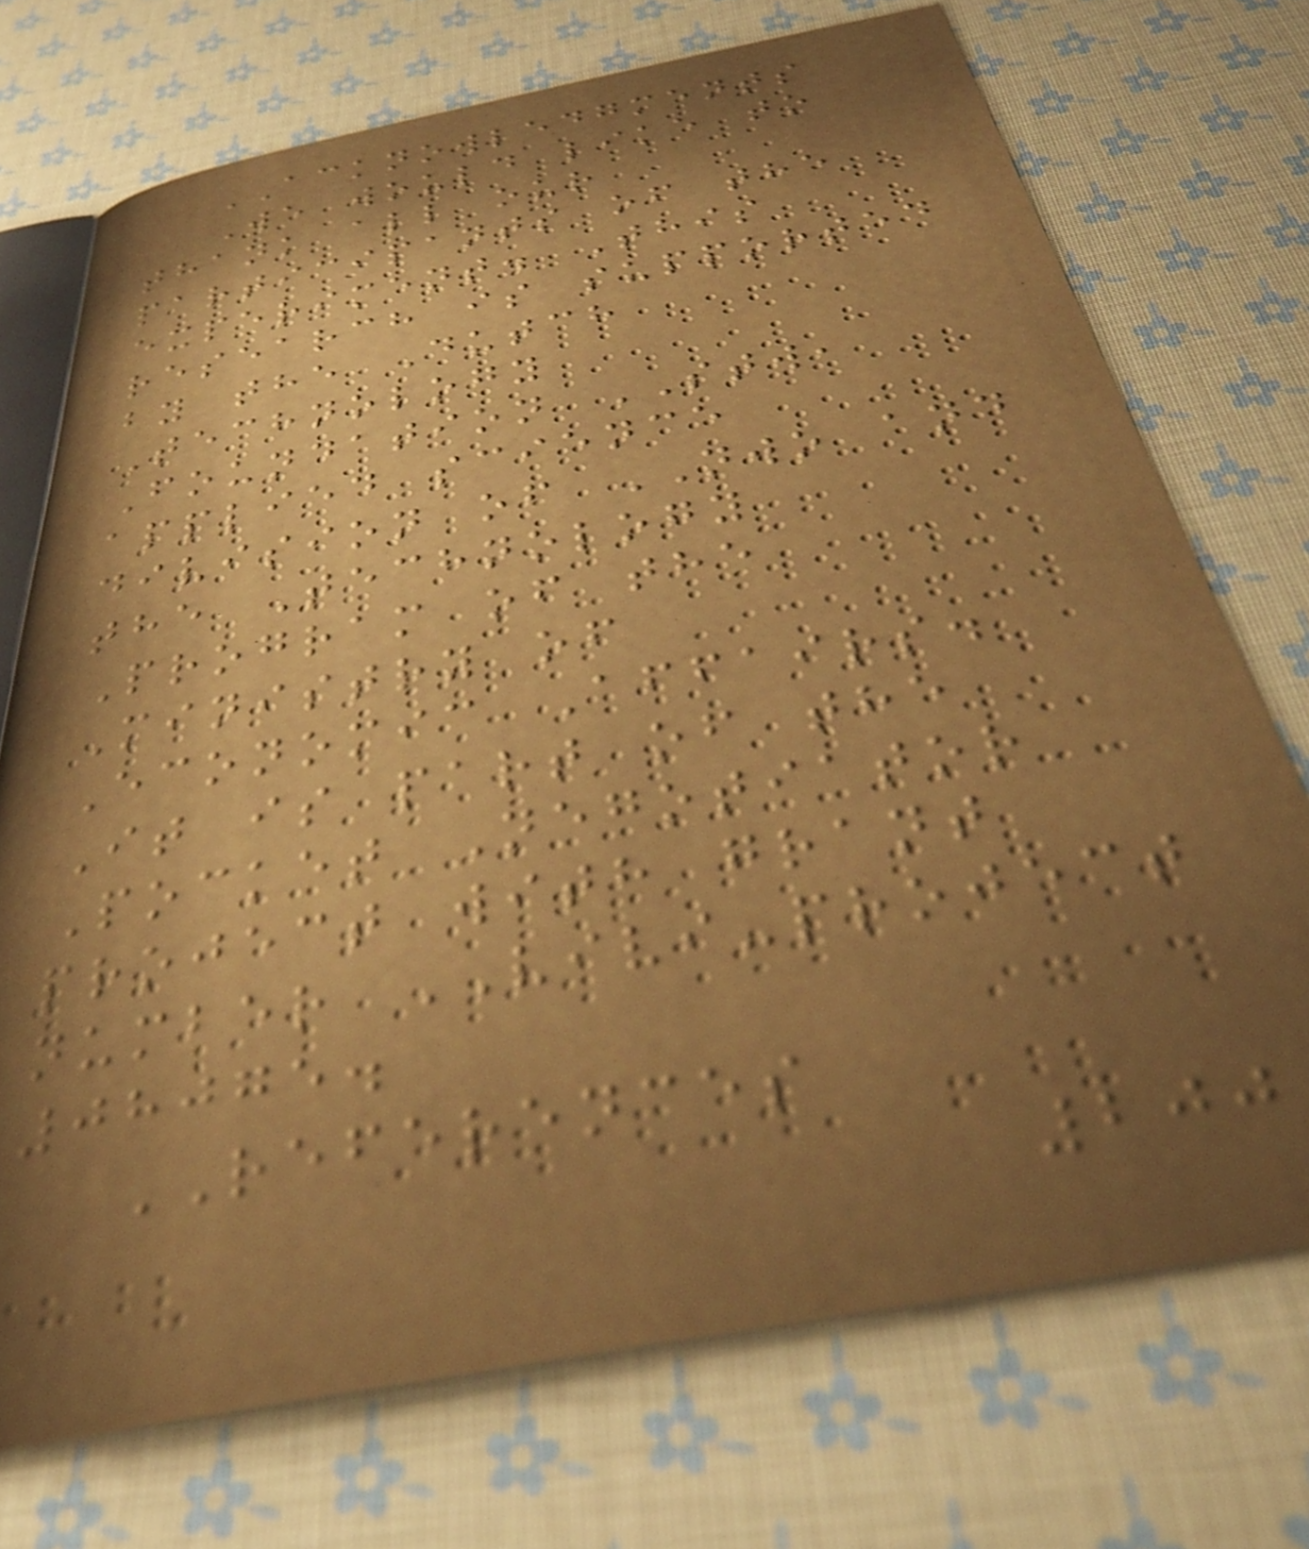ACKNOWLEDGMENTS
We would like to
thank all our
participants of the
experiment. This
research is supported
by the Dutch
Technology
Foundation STW,
applied science
division of NWO and
the Technology
Program of the
Ministry of
Economic Affairs.
It is part of the
Pocket Negotiator
project with grant
number VIVI-project
08075.
REFERENCES
200
